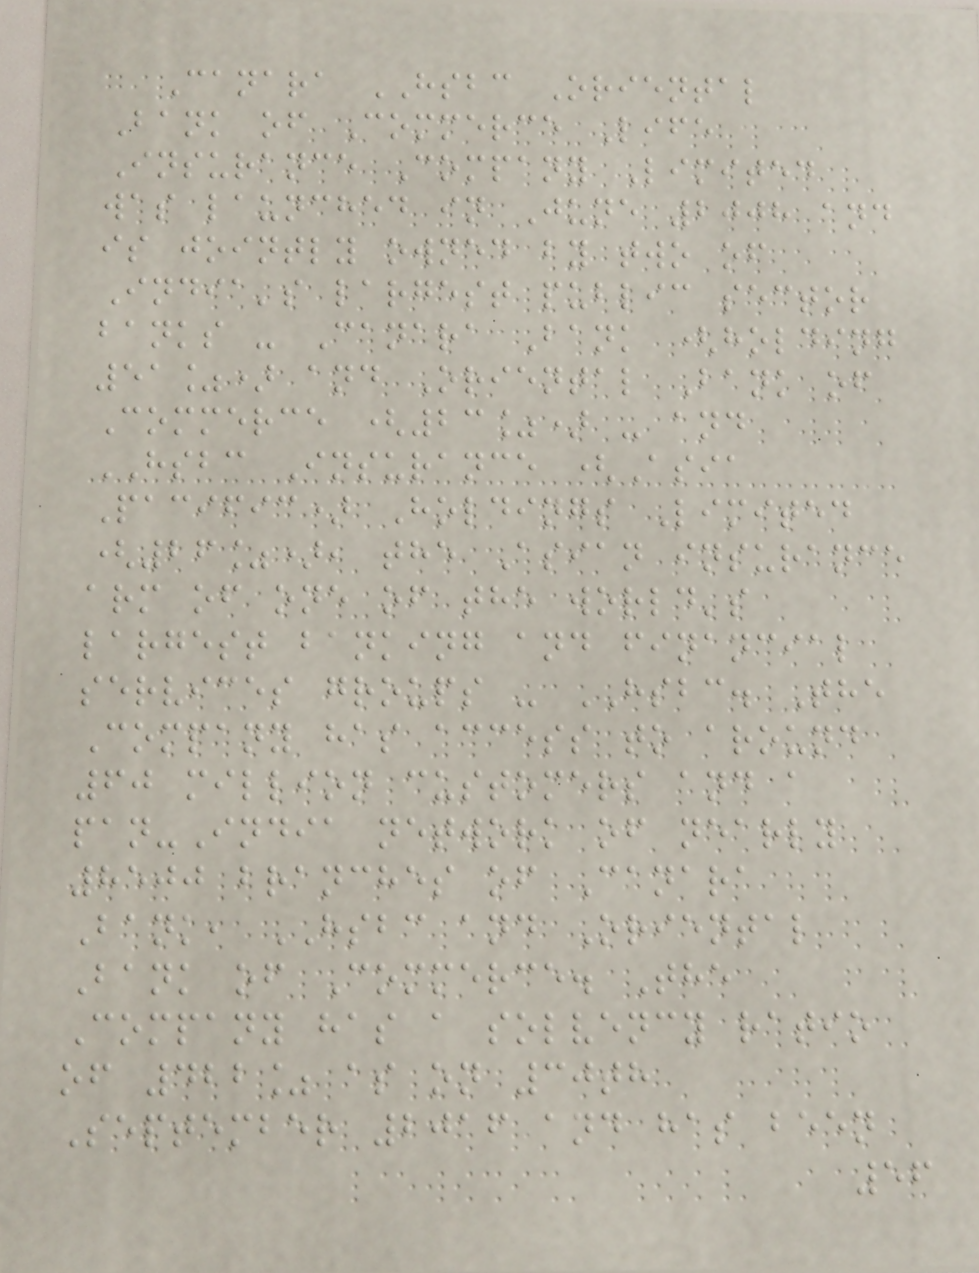Canara HSBC Oriental
Bank of Commerce Life
Insurance Company Limited
was launched in June 2008 and
is jointly owned by two of
India's largest public sector
banks - Canara Bank (holding
51%) and Oriental Bank of
Commerce (23%) - and
HSBC Insurance (Asia
Pacific) Holdings Limited
(26%), the Asian insurance
arm of one of the world's
largest banking and financial
services groups - HSBC. The
Company has access to around
60 million customers and a
pan-India network of nearly
8500 branches of Canara
Bank, HSBC and Oriental
Bank of Commerce. The
Company has a solvency ratio
of 422% as on 30th
September 2016 and has been
56
